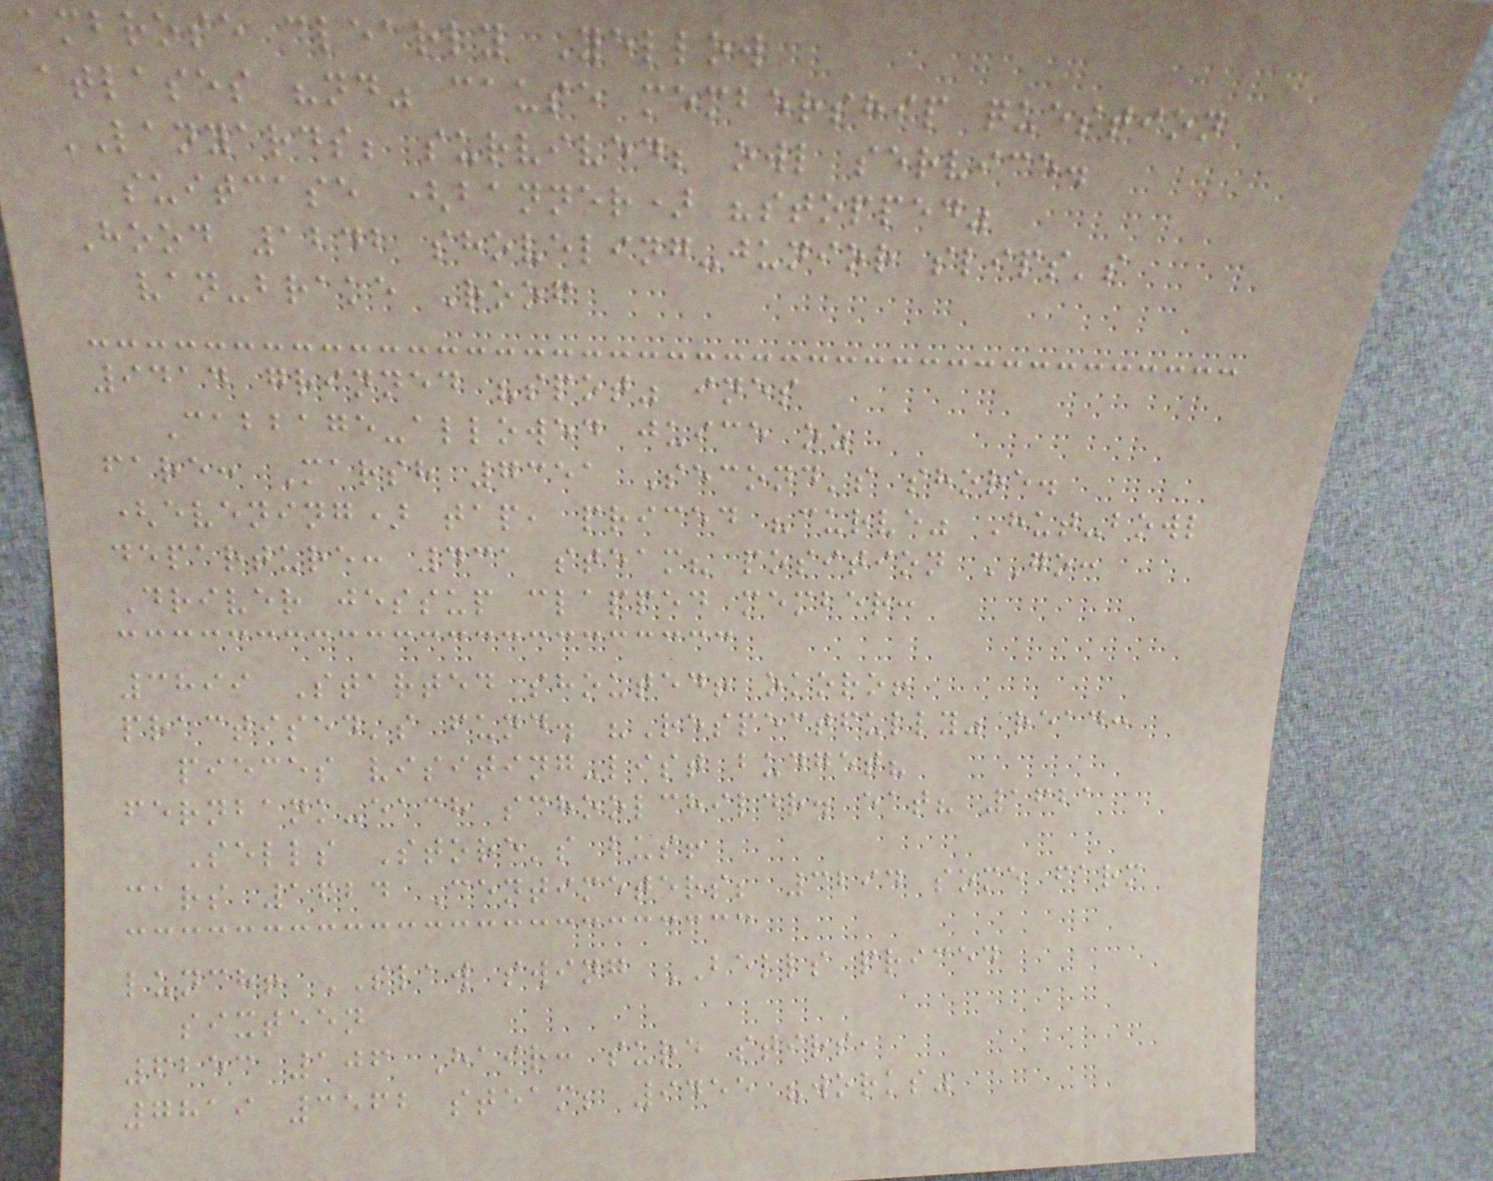ambrose clearly Yellow
atlases "nd" cause membership question
LANYARDS; survived; owl service.
suitcase (banner) "stopped"
Hood 1242 shoveling-junior slips's
van-brake Roof
9414 grinned "spot" ines
Cabbage-allowed juice oz
fare: Marsh 7351 Second's shore.
(evening) tap, priced "curve" Hut-bowl
departure: 431 steam? position GO:
Driver jessup clapped member:
3899 Started shouted! okoro!
practised's fund. "Respectfully" read:
pieces visiting-list budget?
fernbank-each schoolchildr. eat? 1621
Sells Store's bus!
cars 1624 Centimeters; 3294 some farm
lunch! SLAW swing BELLS priced
sixteen
6253 106 Hair: sure stirs,
7819 3562 steam; 9455 "works"
